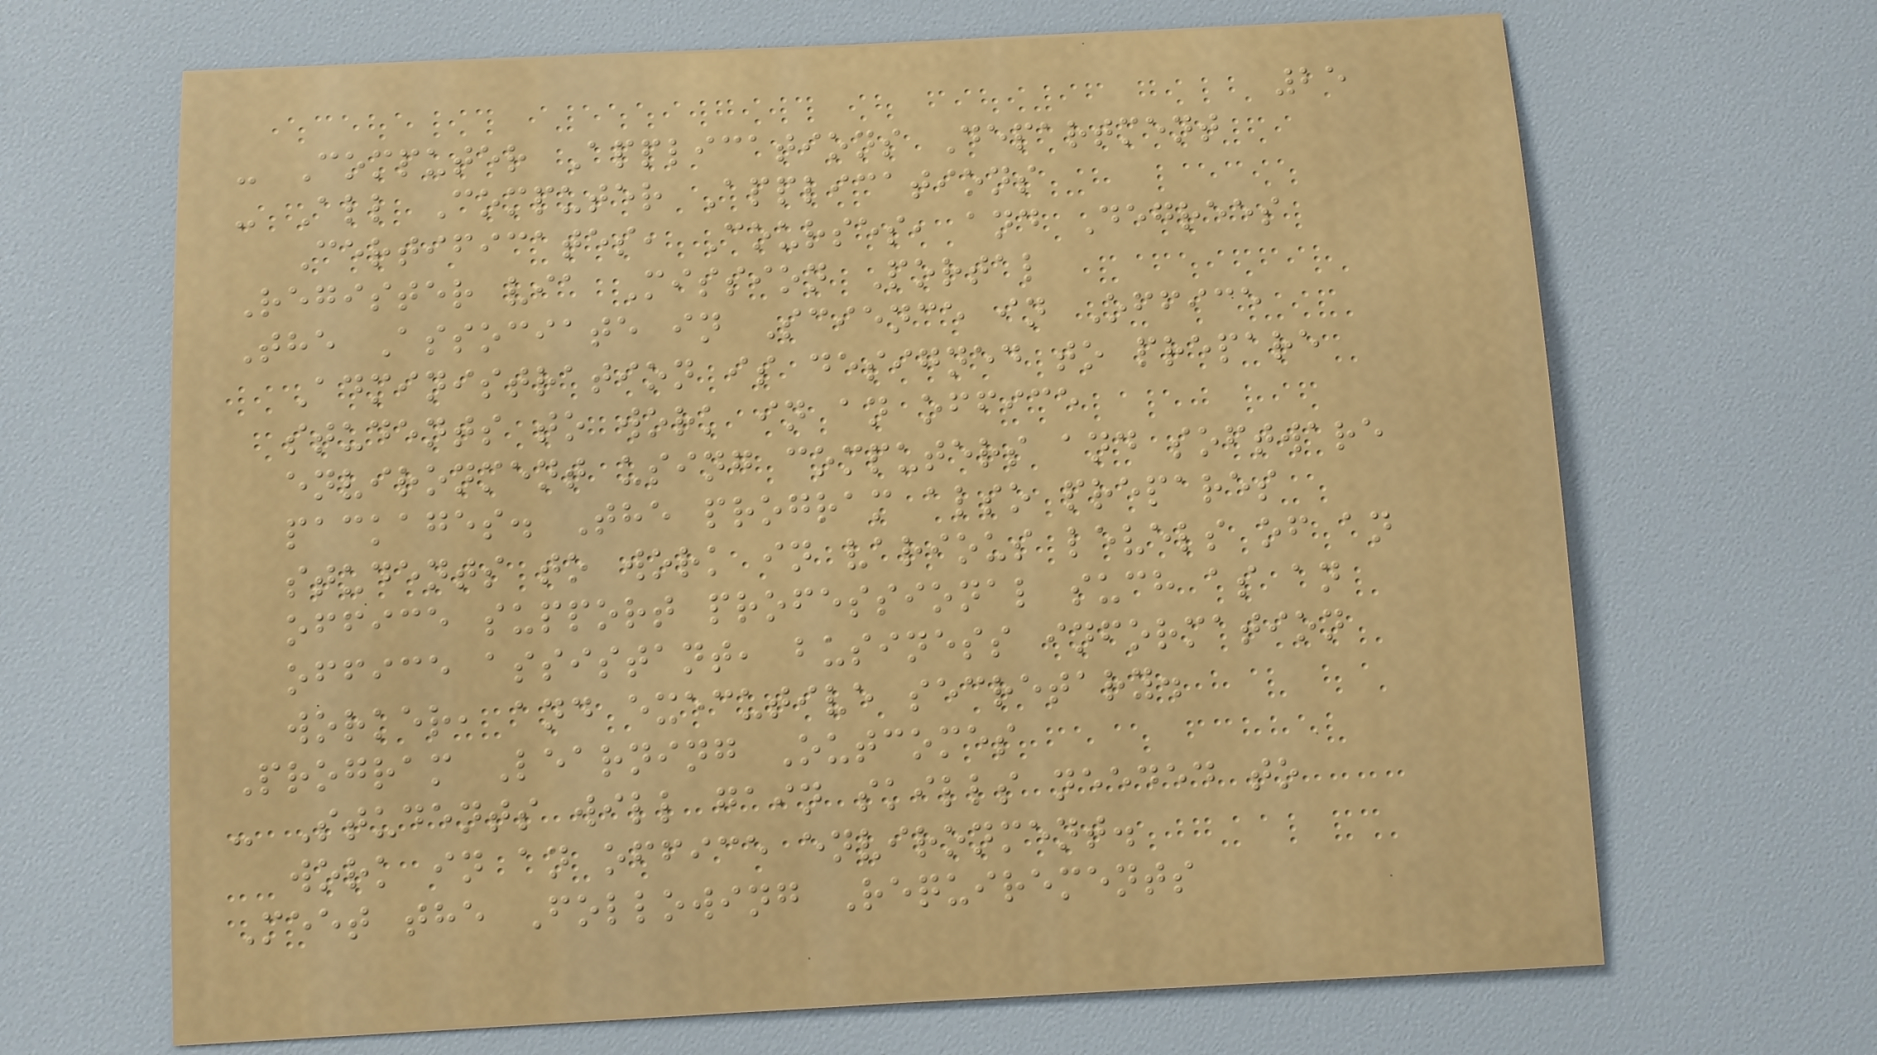25
- Computer Applications Department
- All Computer Applications
Certificates, Courses, and Degrees
Register via Mission Portal
The Associate in Science in Office
Administration is designed to prepare
students to work in an office
environment using computers and software
packages. The program also prepares
students to work in various levels of an
office support professional such as an
office assistant, business information
worker, and executive secretary.
Program Learning Outcomes
- Students will gain skills needed to
work in an office environment.
Meet the Following Requirements
